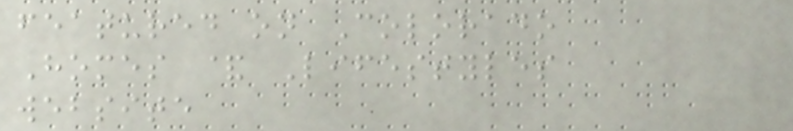featured on Colorado
Homes & Lifestyles
website
